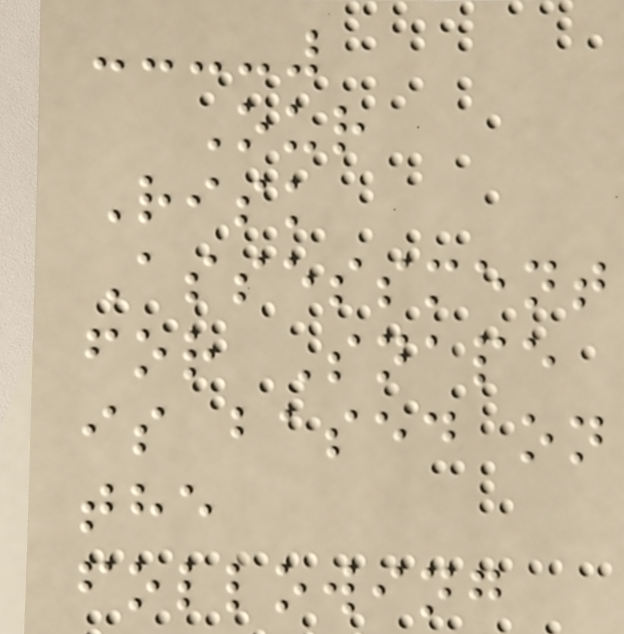Our
Risk
Assessment
for Snape
is based on
the
following
